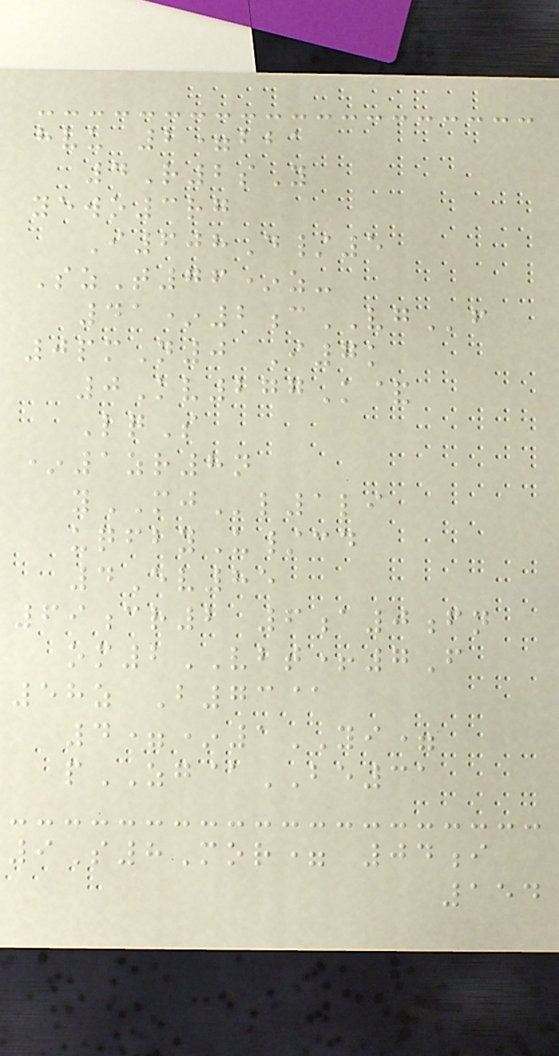hvu 2=bba
4R2sY
yewo3rg
I608D/5
SzT76*z-
41*2cVGf
0pmN0 I7k
0Kv277K&
LqS
*1zr8n
yMJl1li
uqfbyU/cd
4Ev85
69cr2 6a0fn
om2VBT+7F
58z B73@
4=*1YI=
pZG@BE31
9S8Mor= 04i
154
